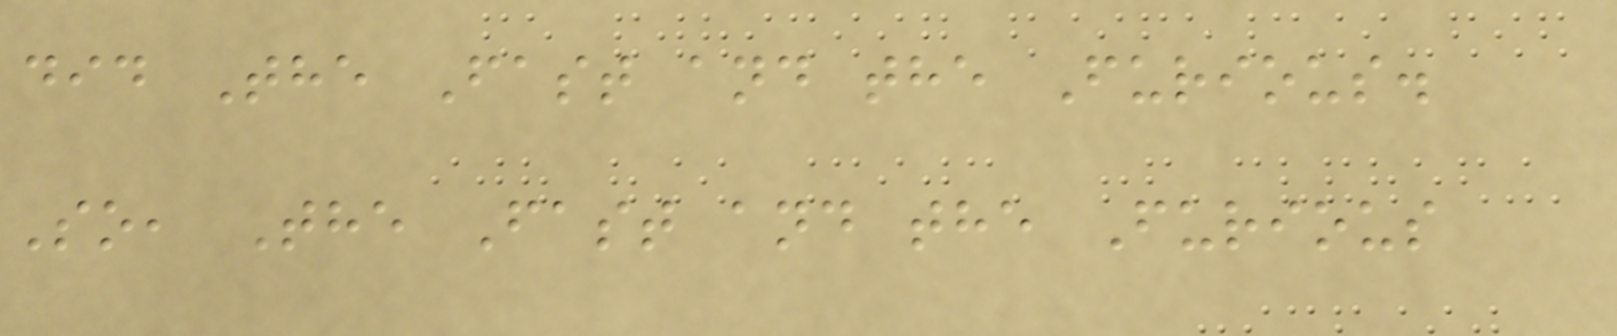did The Fast and the Furious.
So, The Fast and the Furious
